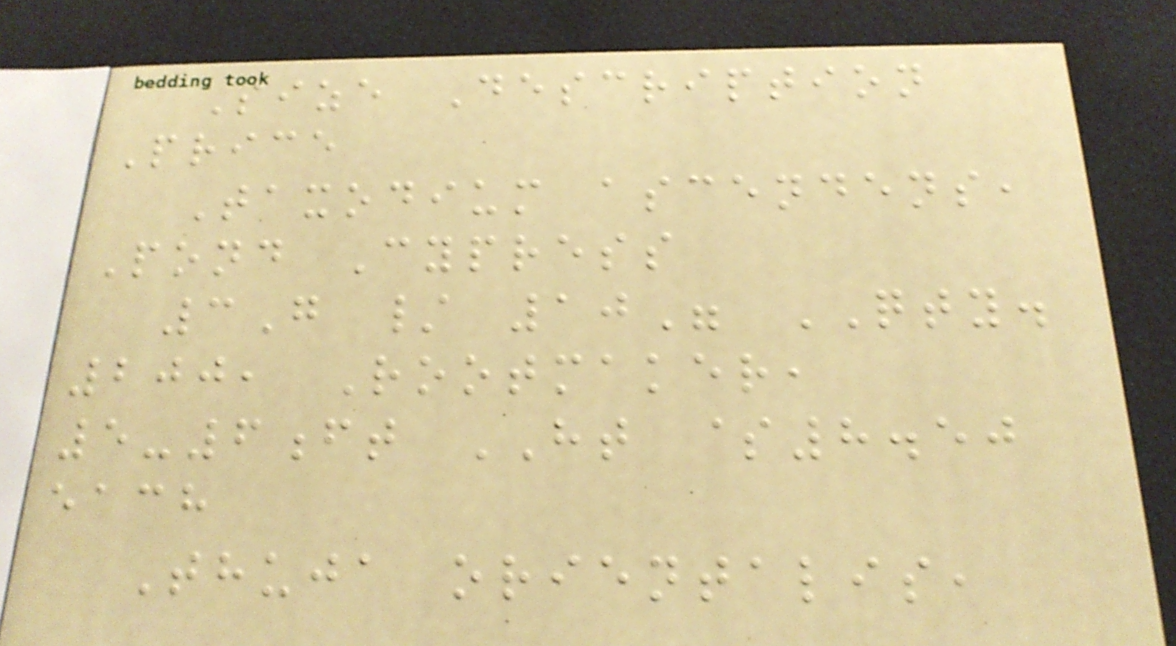Size Description
Price
Taxodium ascendens,
Pond Cypress
3G / 10" QTY.
200, Rootmaker,
5-6ft HT $8.50
each
Thuja orientalis,
